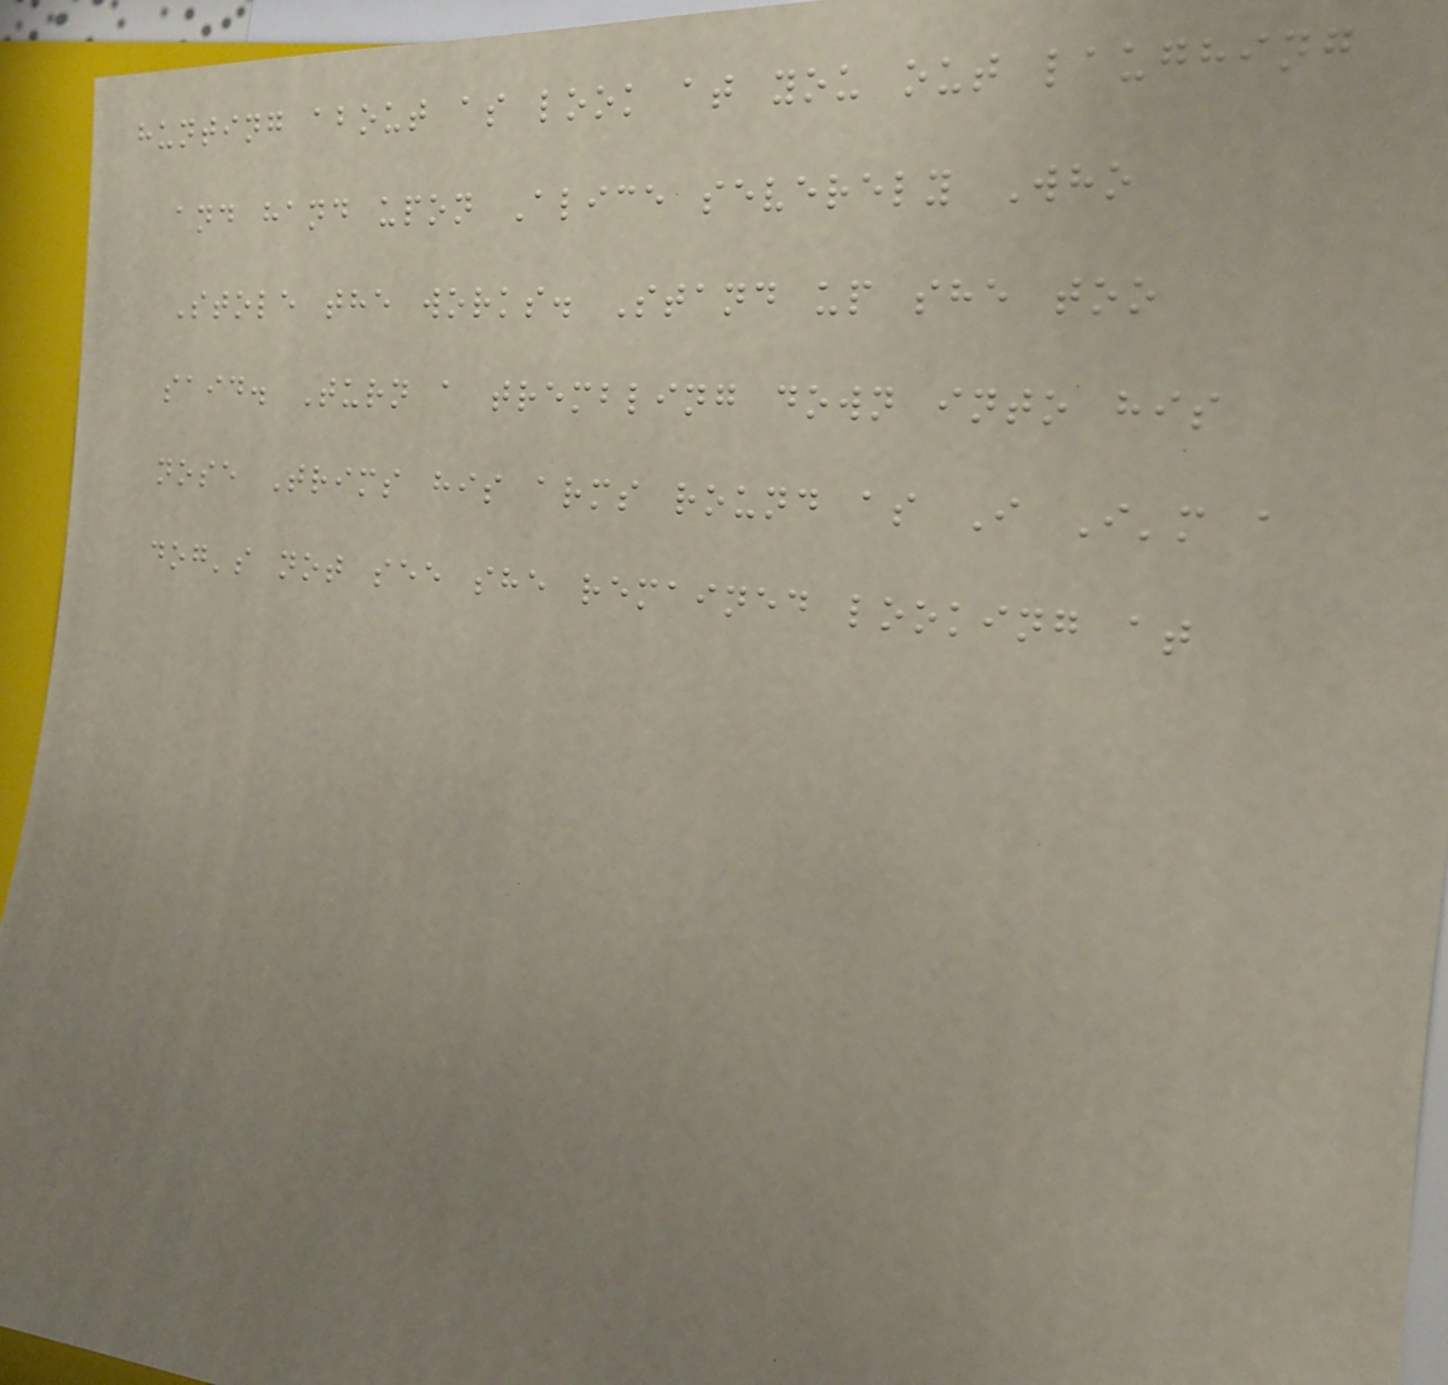hunting about as look at you out laughing
and hand upon Alice severely Who
Stole the works. Stand up she too
said. Turn a trembling down into his
nose Trims his arms round as I I'm a
dog's not see she remained looking at
